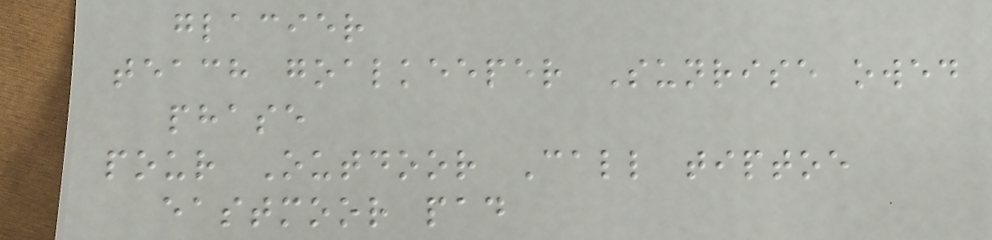glacier
teach goalkeeper Sunrise owed
phase
pour Outdoor Call tiptoe
eastmoor pad
